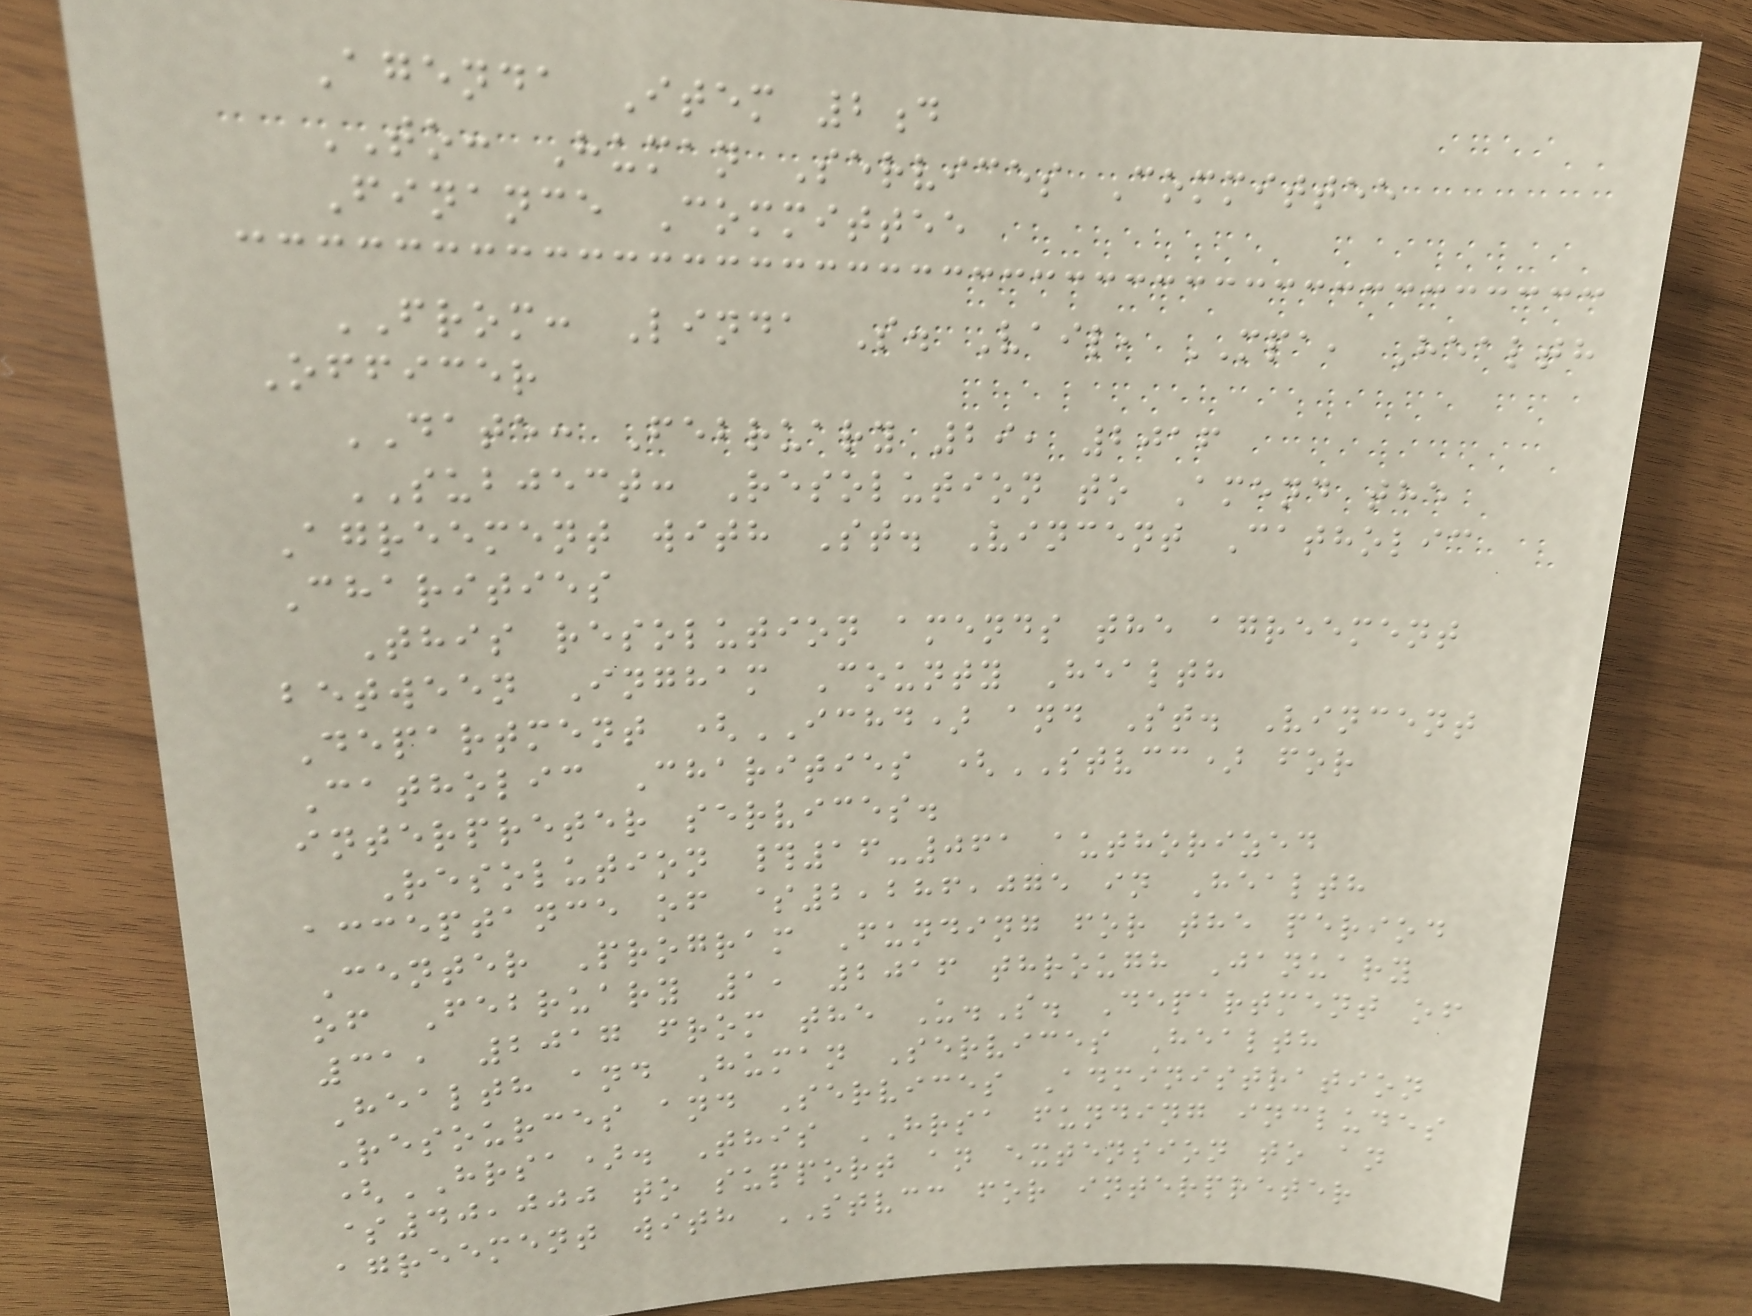Agenda Item 2d
TO: Human Services Committee
Finance Committee
FROM: Linda S. Vail, MPA, Health
Officer
DATE: February 29, 2016
SUBJECT: Resolution to Amend the
Agreement with St. Vincent Catholic
Charities
This resolution amends the agreement
between Ingham County Health
Department (ICHD) and St. Vincent
Catholic Charities (STVCC) for
interpreter services.
Resolution #16-061 authorized
acceptance of $2,286,075 in Health
Center Program Funding for the period
of February 1, 2016 through January
31, 2017 from the U.S. Department of
Health and Human Services Health
Resources and Services Administration
(HRSA). This HRSA funding includes
$40,000 to support an extension to an
agreement with STVCC for interpreter
